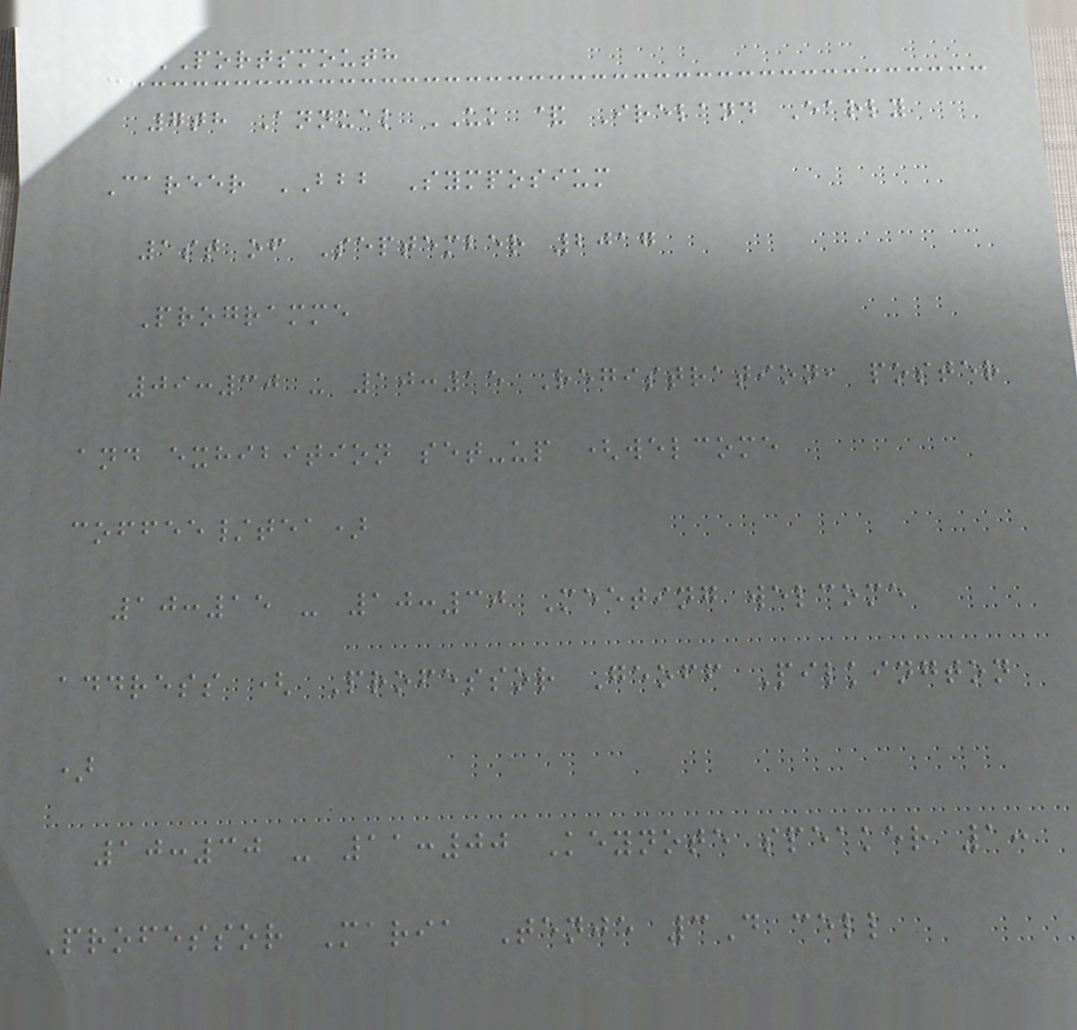PORTSMOUTH
7th Annual UK & Ireland Early
Career BBB Symposium
1st of September 2017
Programme
09:30 - 10:15 Registration, poster
and exhibition set-up (welcome
coffee/tea)
10:15 - 10:30 Meeting welcome
address ( Professor Geoff Pilkington
)
10:30 - 11:00 Keynote speaker 1:
Professor Maria Tenje 3D cell
